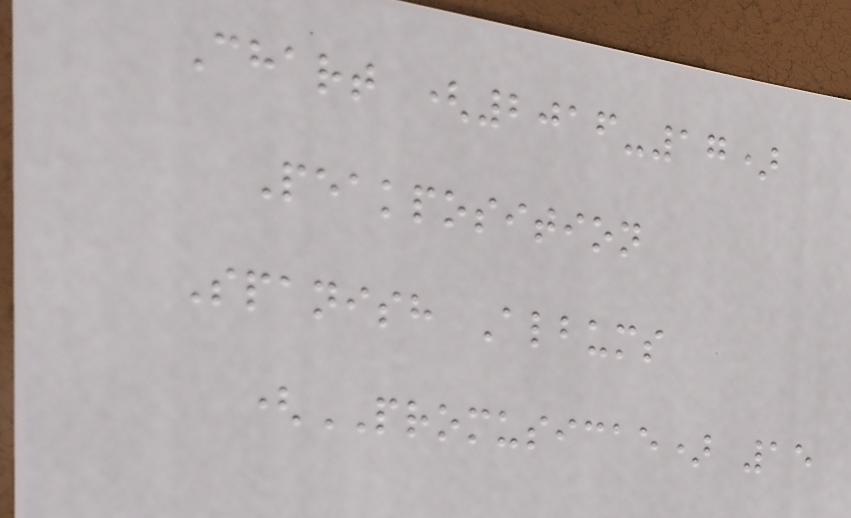Chart (2016-17)
Peakposition
Spanish Albums
(PROMUSICAE) 15
